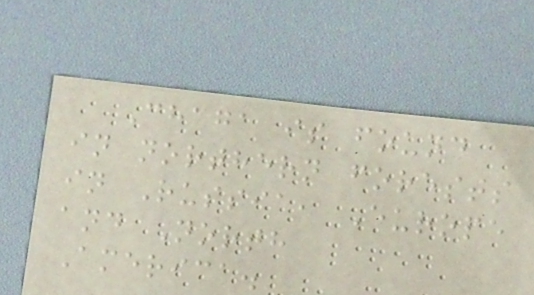Chaga is found
in northern forests
in Russia, Europe
and North
America.
